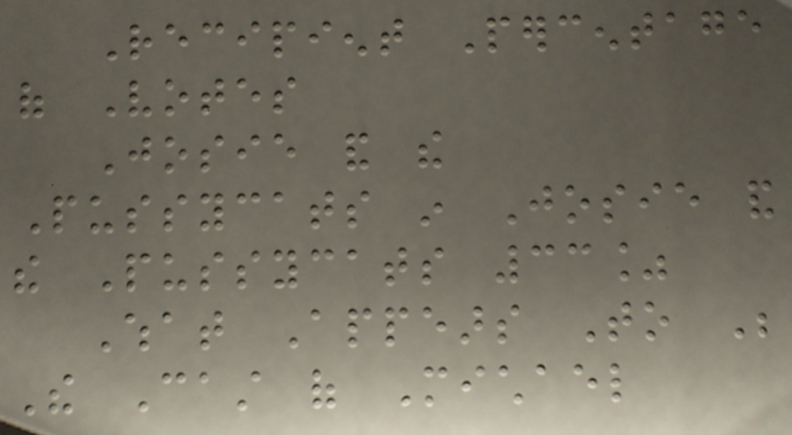Recipient Percentage
of Votes
Josie and the
Pussycats in Josie and
the Pussycats 33%
What Appears To Be
The Cast of Michael
